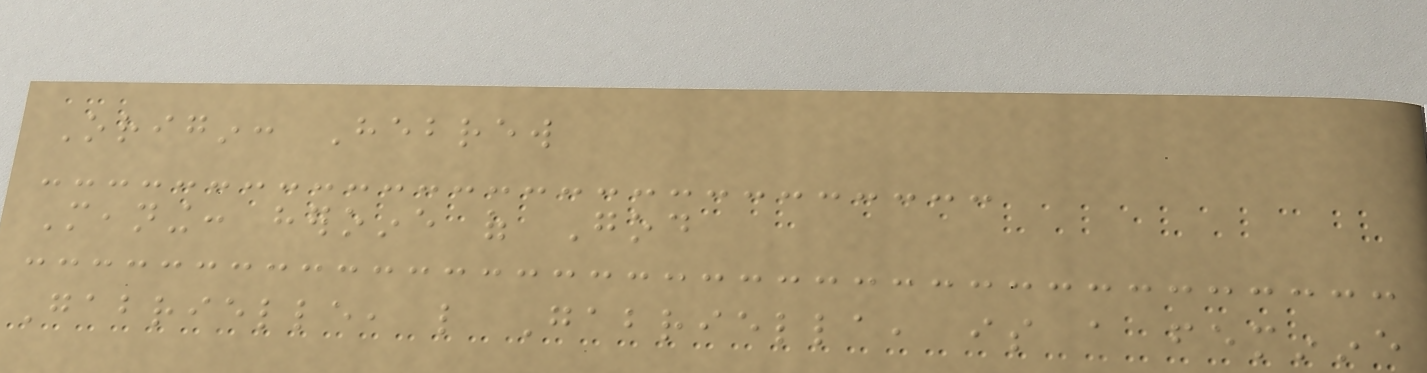Origin: Hebrew
Meaning: heroine of God
Gabrielle, like Gabriella, is a feminine
